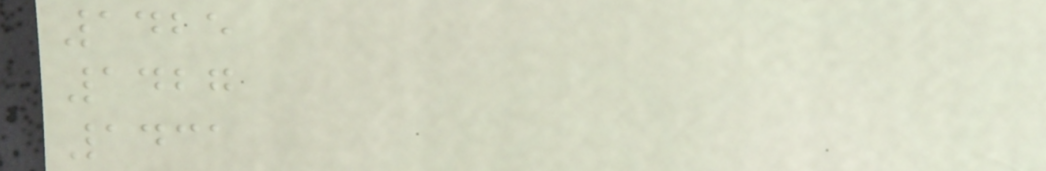1425
1427
1431
